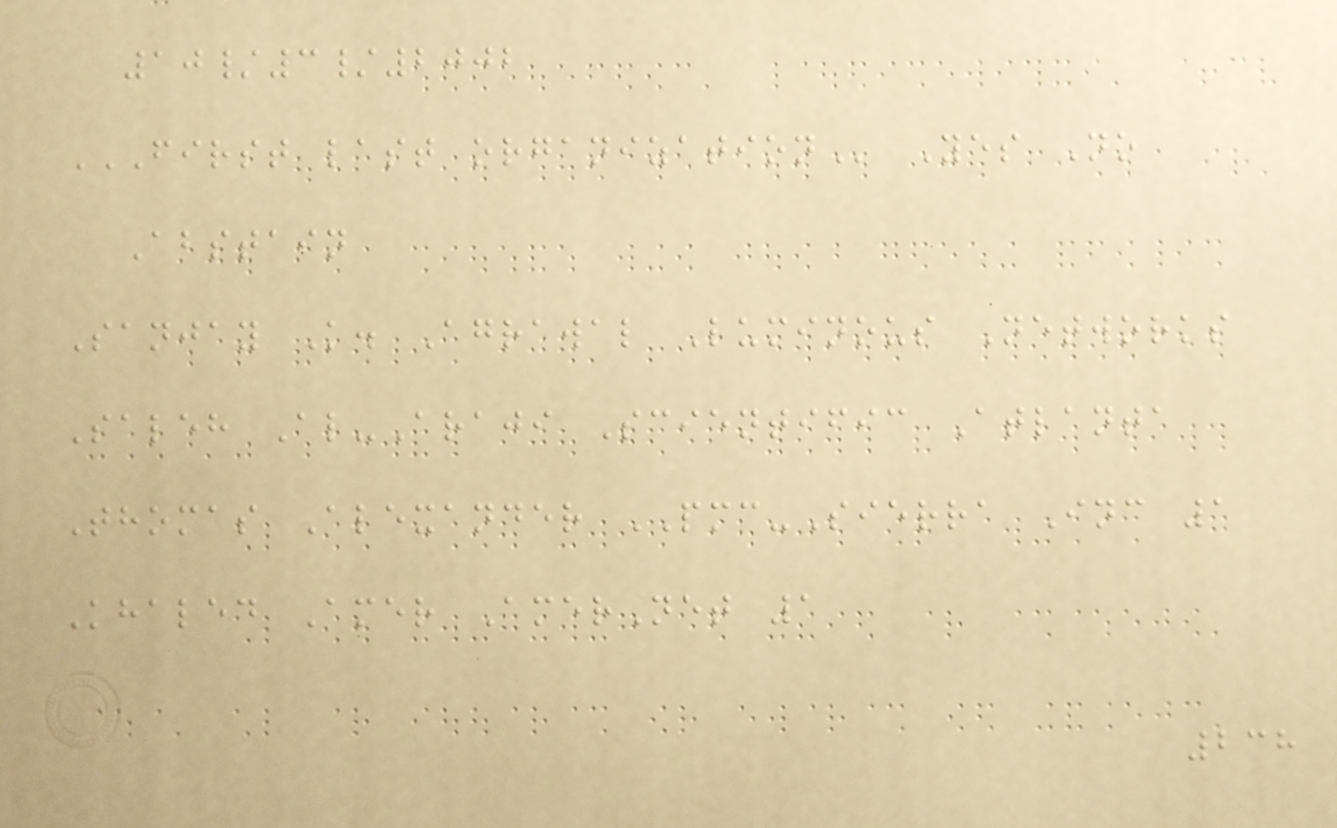10/3/2002
FIRST LAST ORGANIZATION Yes No
Abstain
Sanjay K. Agrawal Luminous Networks
Saleh Al-Araji Scientific Atlanta
Thomas Alexander PMC-Sierra Inc 1
Khaled Amer AmerNet 1
238
